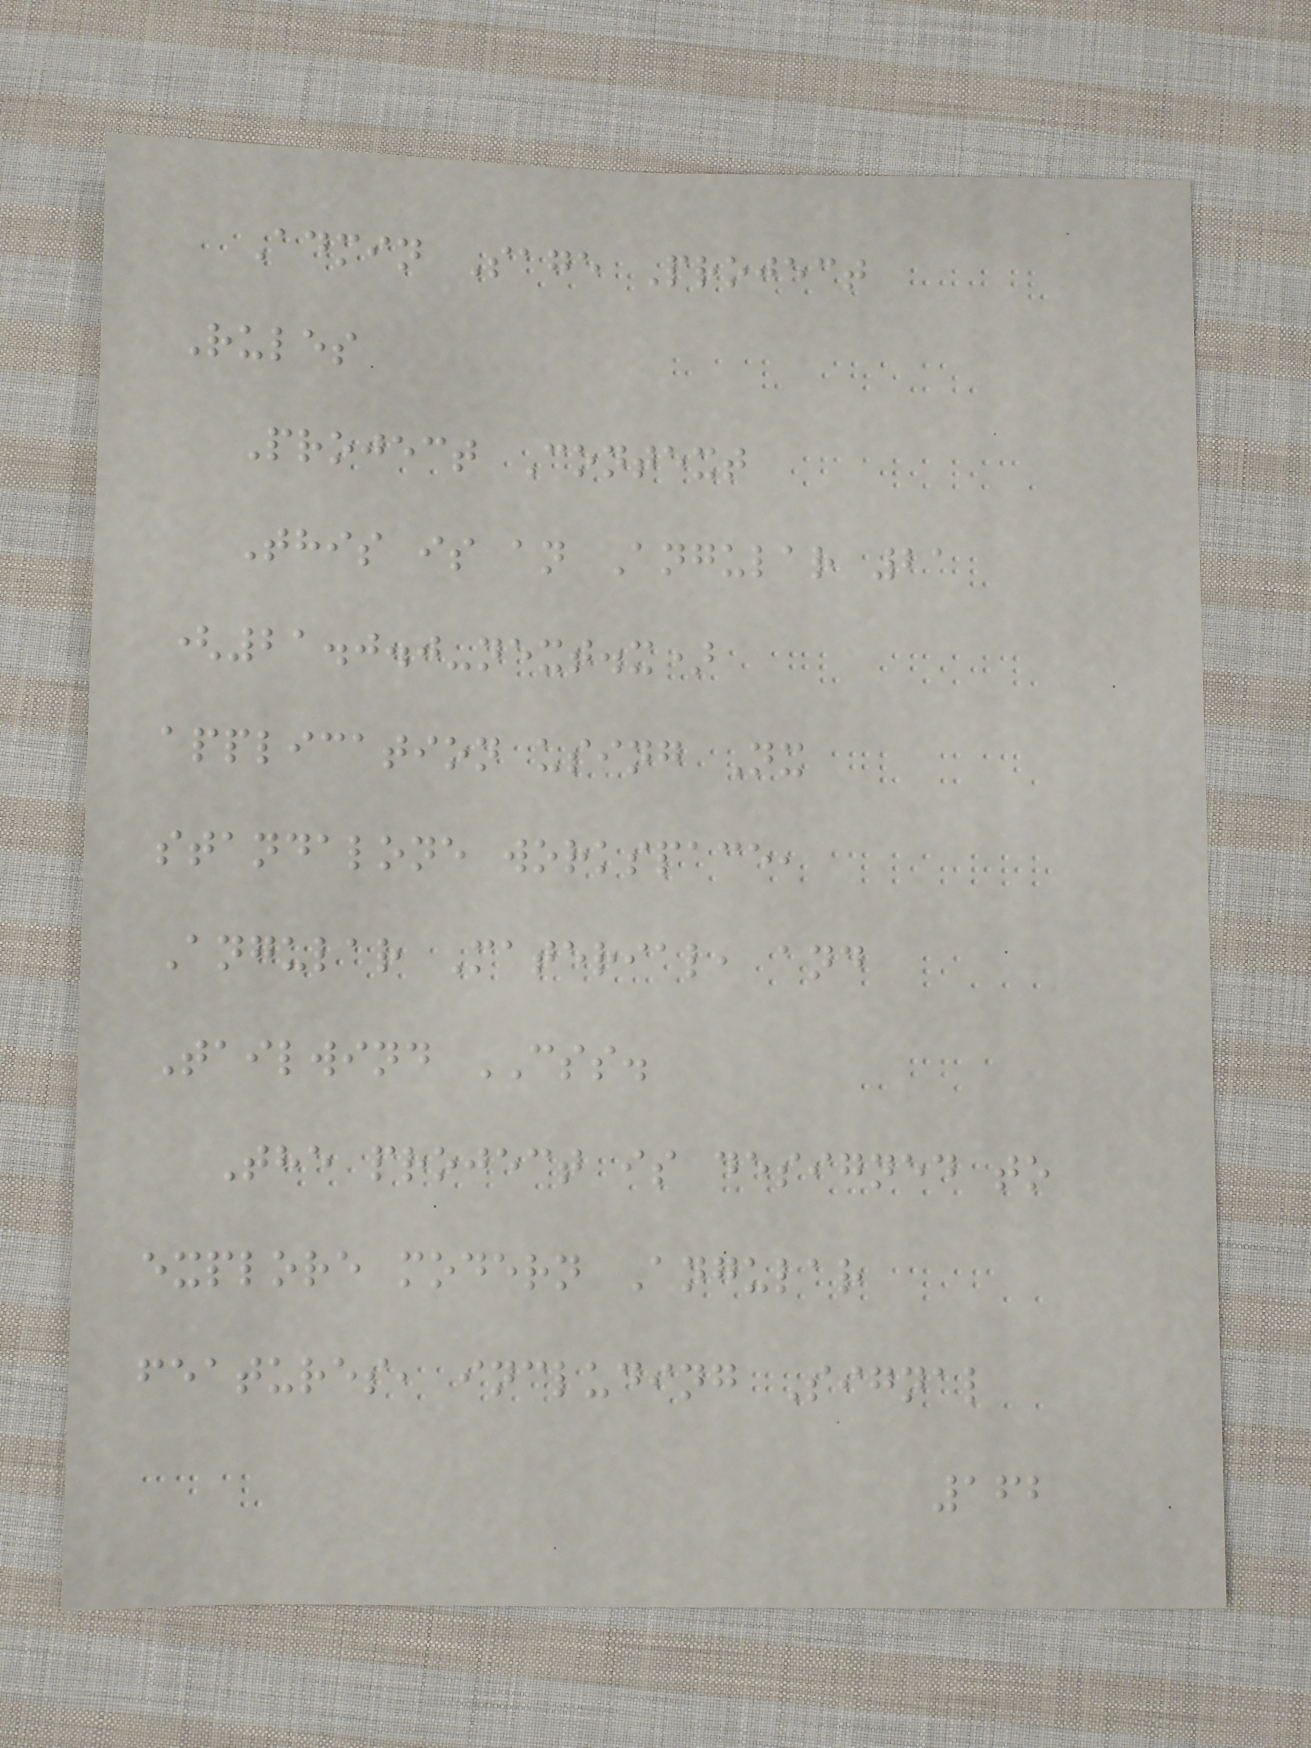Admin Sage Project
Rules
Project Context
This is an Angular 21
(21.0.0-next.x)
application using Nx
standalone workspace,
Angular Material, and
Tailwind CSS.
The project is designed to
explore modern Angular
features, including Signal
162
